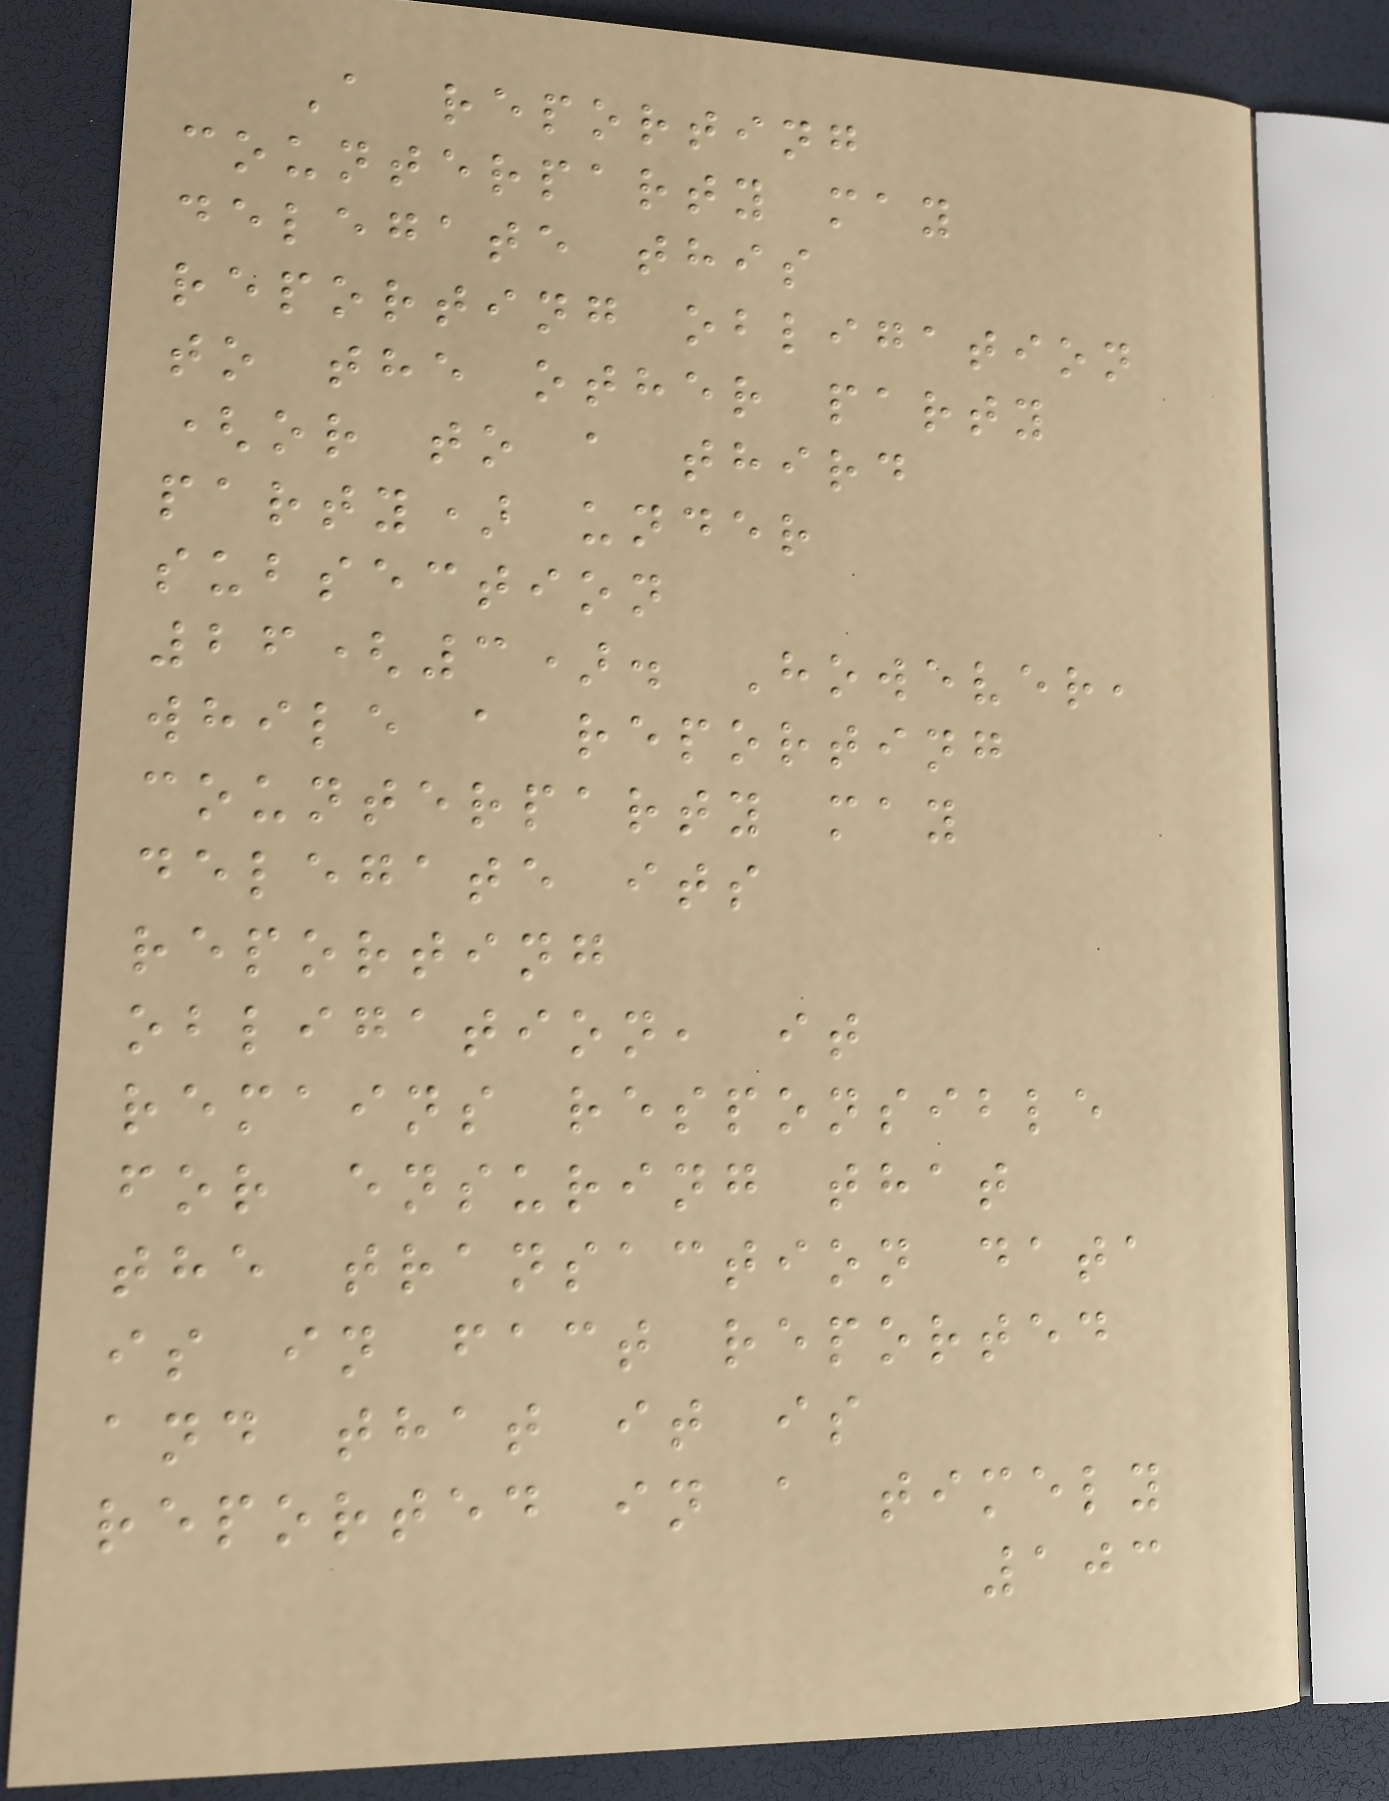A reporting
counterparty may
delegate this
reporting obligation
to the other party
(or to a third
party) under
subsection
26(3). However,
while a reporting
counterparty may
delegate its
reporting
obligation, it
remains responsible
for ensuring that
the transaction data
is in fact reported
and that it is
reported in a timely
103
